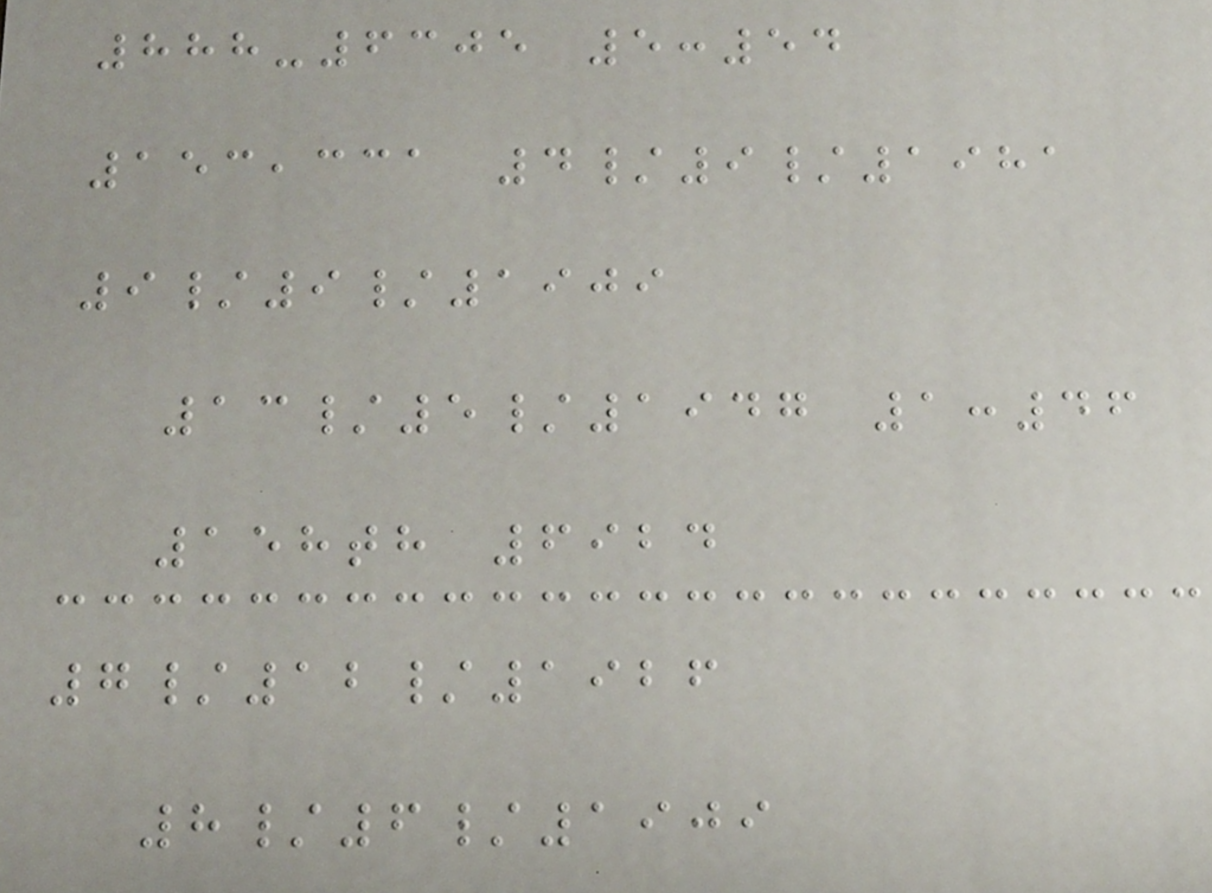888-6305 5:54
153,331 4/9/1981
9/9/1909
13/5/1947 1:46
158th 6924
7/12/1926
8/6/1909
